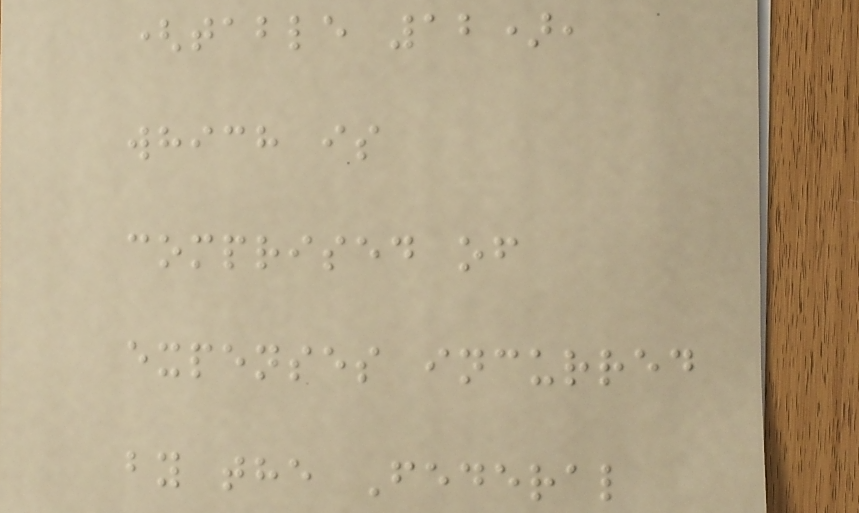(table 12),
which is
comprised of
expenses incurred
by the Federal
